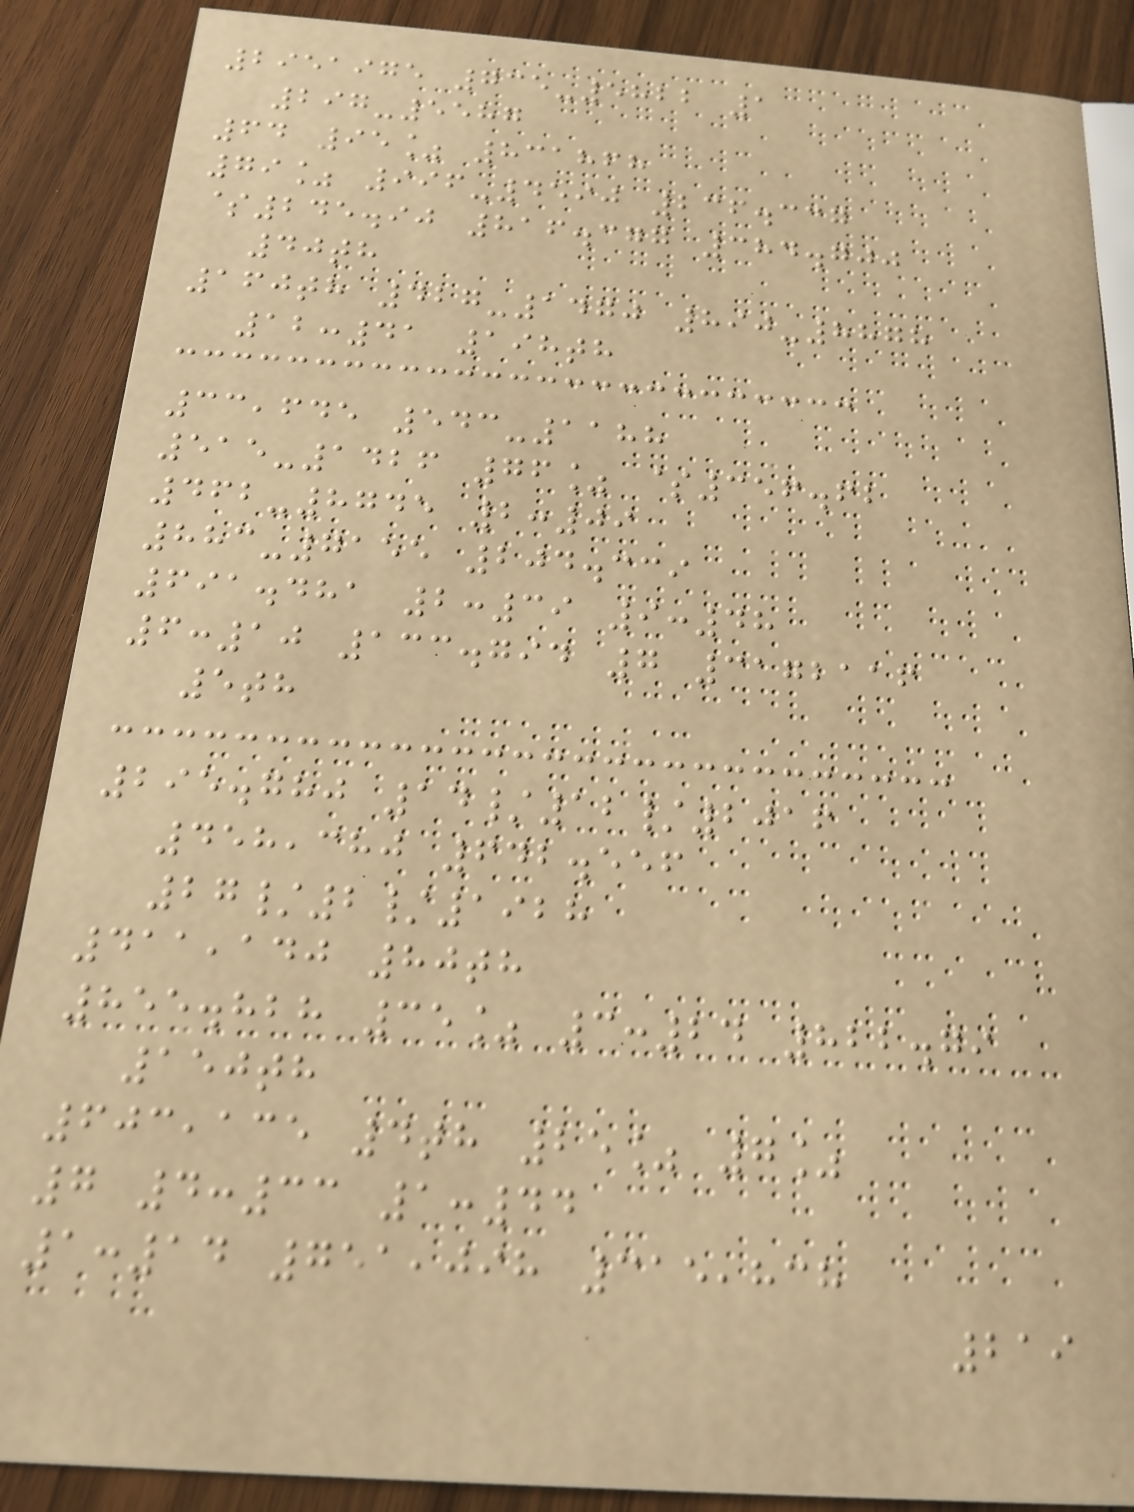2951975 735-5822 1
297-5587
64 95% 831868
79% 996-4590 236.337
$245.90 816.377 384.700
40th
160th 427-1470 890-8878
12:41 198th
33,645 543-1188
515-1426 76% $356.62
462-8745 2:09
883-7155 204.339
691.481 2:39 9:48
6:10 133.794 7 3172116
5th
295.780 14/12/2016
458,380 642.556
27/2/1928
411,140 80th
855.828 35% 3:24 822.79
150th
603,135 4th 25% 7%
7 4:33 1:44
1:14 751,098 315,838
219
